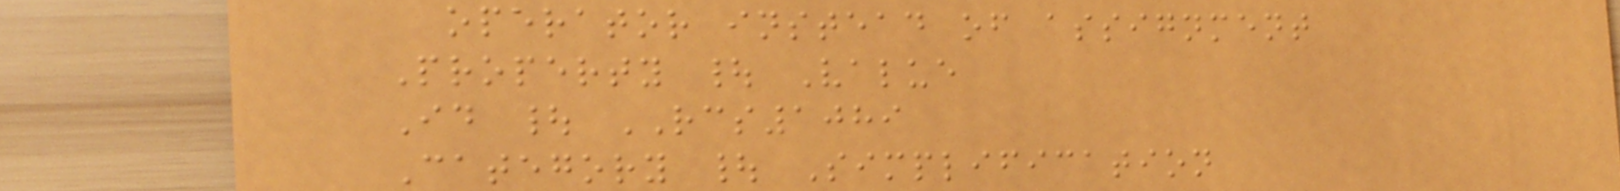operator instead of assignment
Property | Value
Id | RCS1089
Category | Simplification
